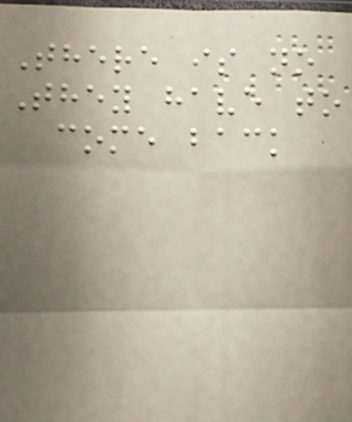There is no
They have to
come back
